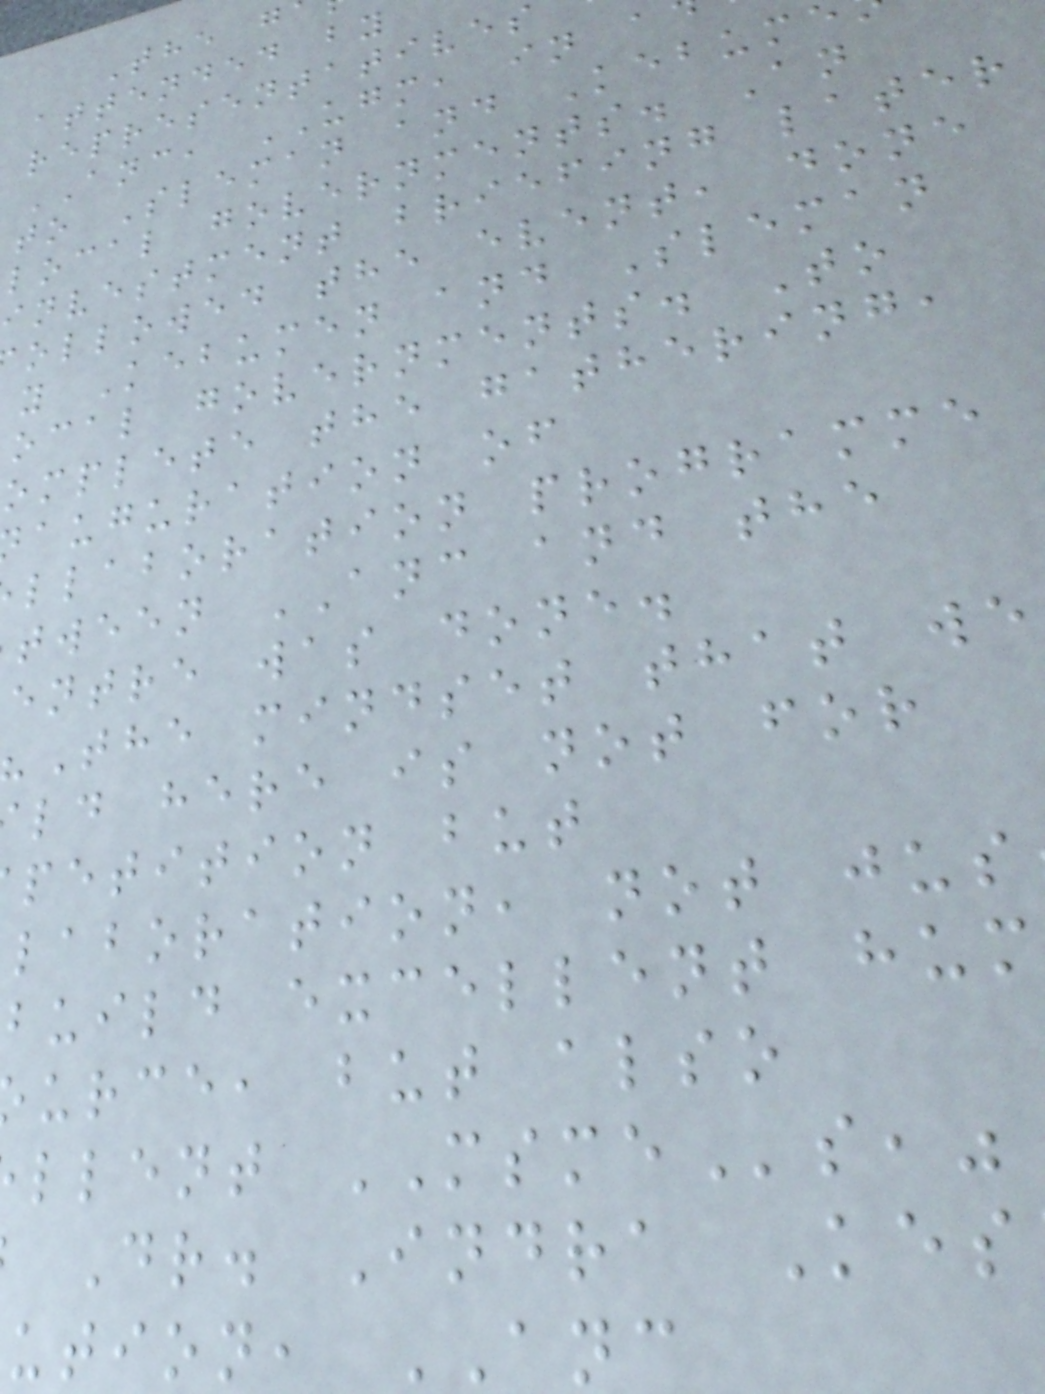The g
attended by
representatives
ANC, UGM, in a
to Sleman and Kebum
local governments. An
investment briefing later
ollowed the event, done
y Kebumen and Sleman
ocal governments. To
omplete the gathering,
auguration of
llaboration programme
tween ANC and the
entre was done.
The mindset that we
ld here is not for
petition but
laboration, not jus
build excellent hum
urce, but also
llent MSMEs,"
Dr. Indra Kes
ution, ANC
